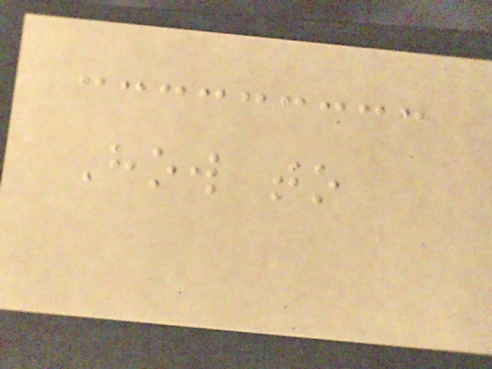How to
